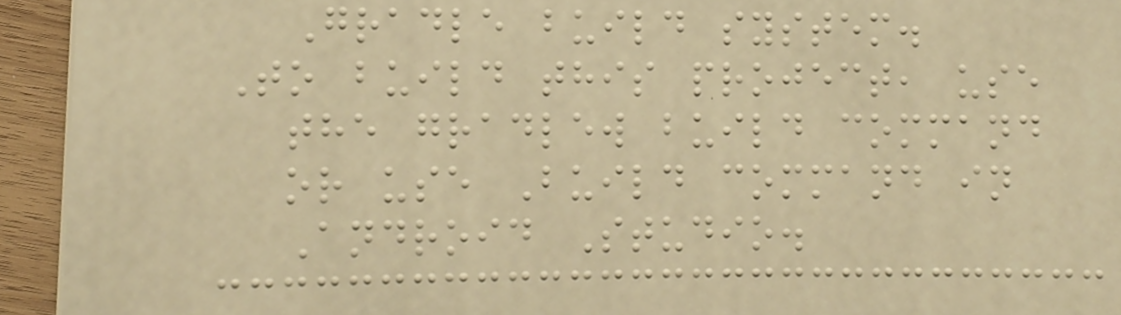Gradle build system.
To build this project, use
the gradlew build command
or use Build command in
Android Studio.
